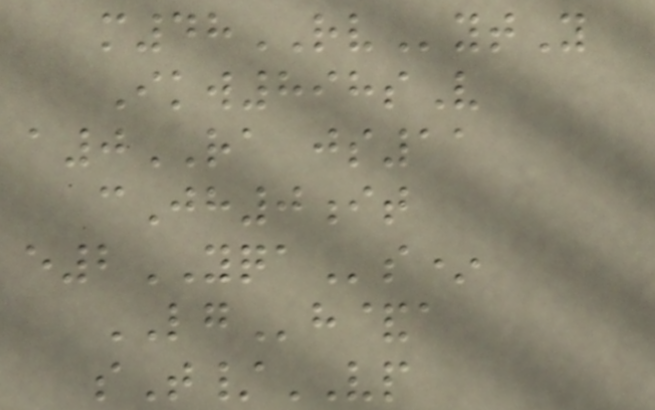m48RVytY
Ikw898sV
a0RA js11
cJh0it
e2YQAs*
LGh&a
sT/VP
